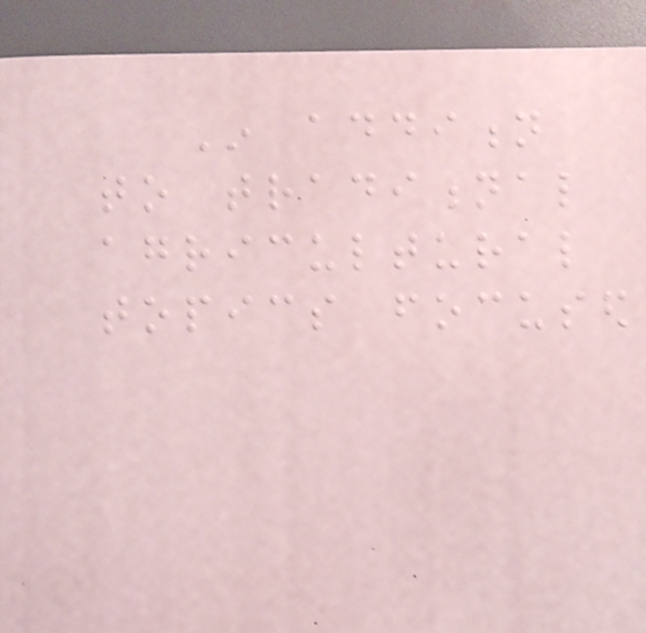In addition
to traditional
agricultural
topics focused
